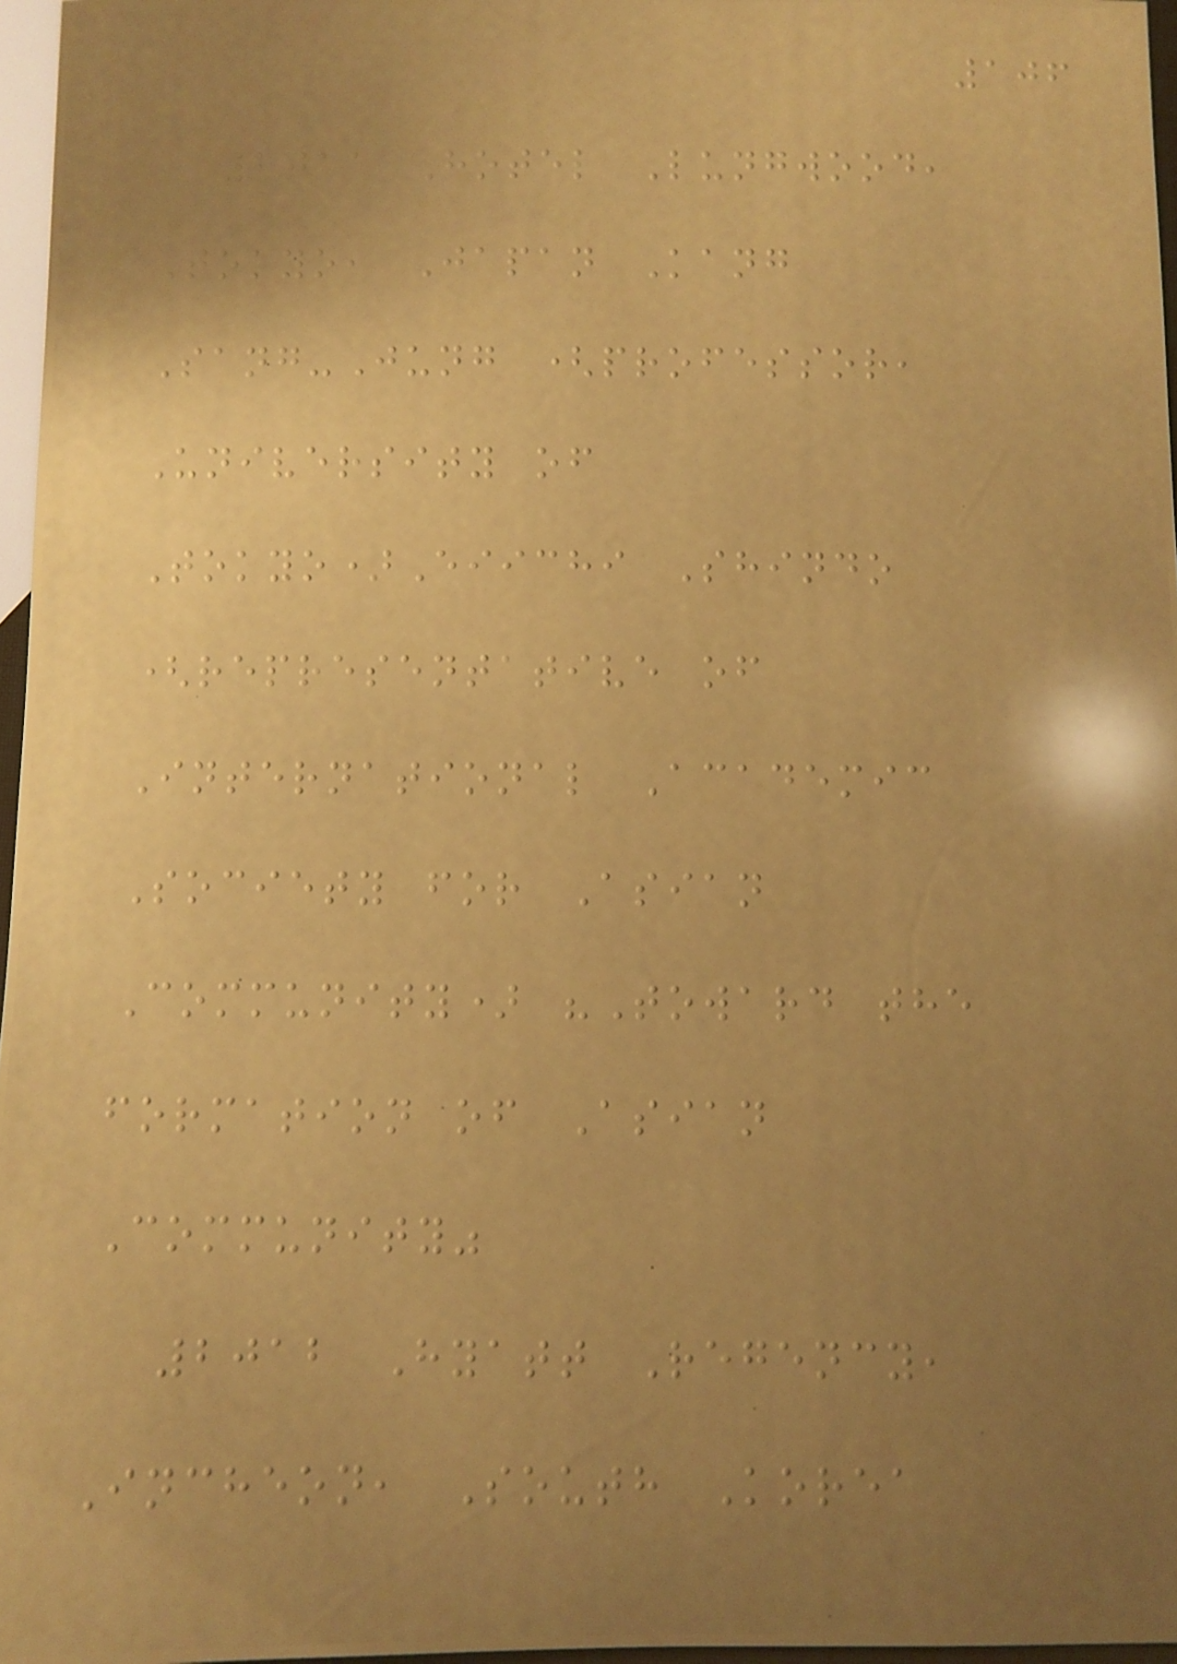106
2011 Hotel Lungwood,
Tokyo, Japan Kang
Sang-Jung (professor,
University of
Tokyo)Eiichi Shindo
(representative of
International Academic
Society for Asian
Community) "Toward the
formation of Asian
Community"
2012 Hyatt Regency,
Incheon, South Korea
